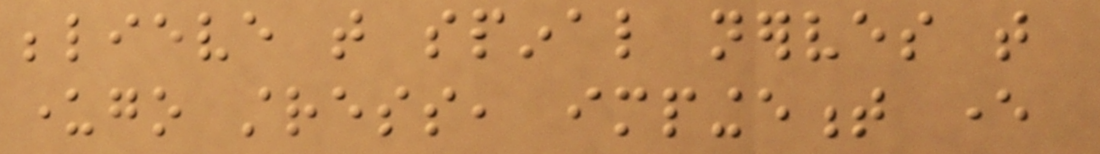believe that spinal nerves that
undergo stress, impingement ever
